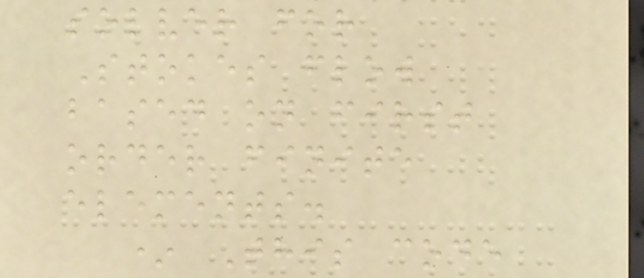solver for
Stokes flow
based on first
order finite
elements.
* This code
